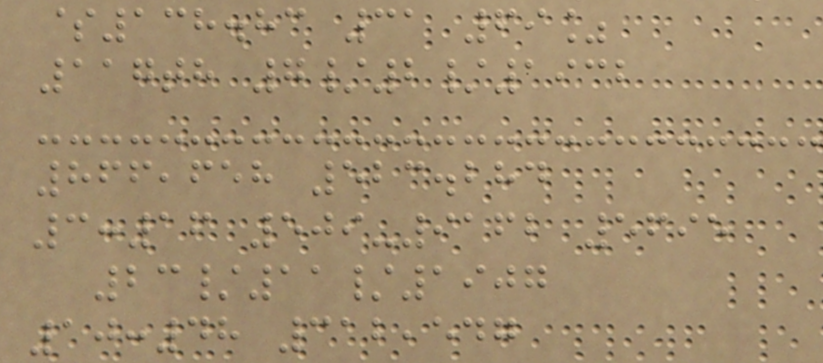$138.83 31 69%
117th 7/2/1932
866,658 523.284
3:16 509-9162 5695
23/11/1907
10:48 312,547
